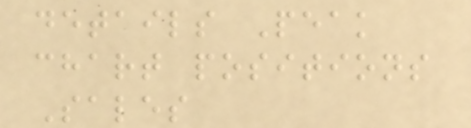details Peak
chart positions
Sales
